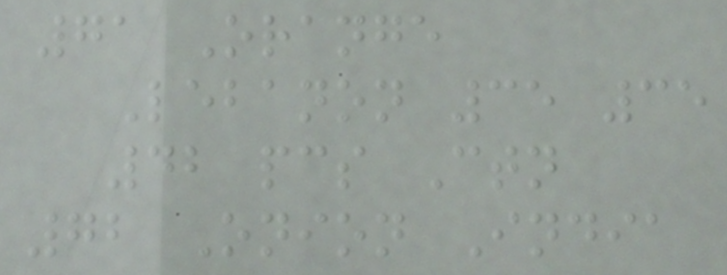71 Orange
Lebanon 35 35
42 pcs Ctn
72 Onion India
